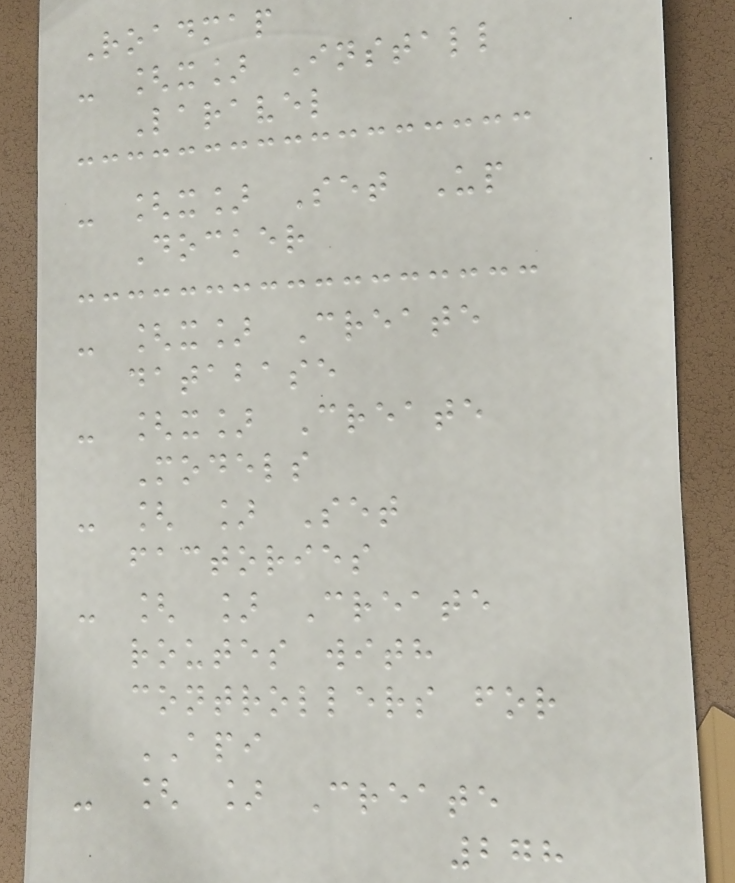Roadmap
- [x] Install
Laravel
- [x] Set Up
Docker
- [x] Create
database
- [x] Create
Models
- [ ] Set
factories
- [ ] Create
routes with
controllers for
API
- [ ] Create
278
